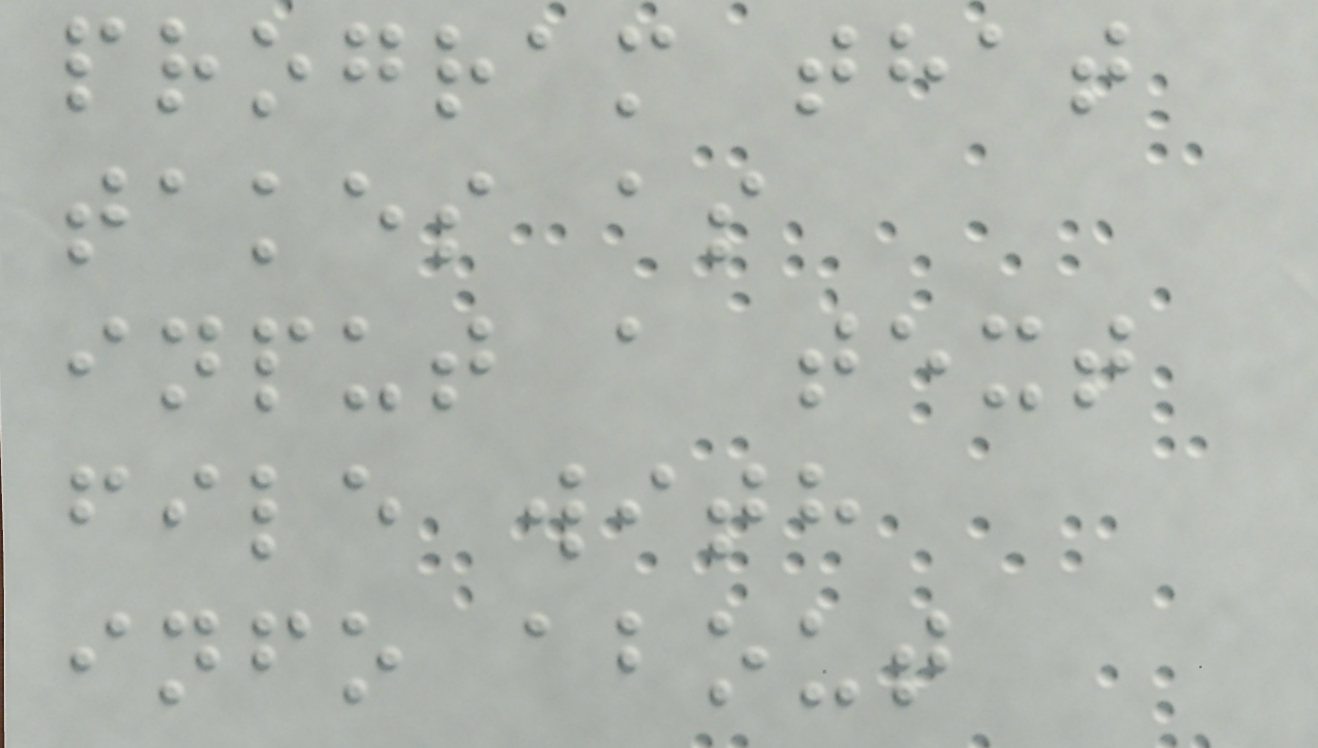program that
takes as
input a text
file with
info about
